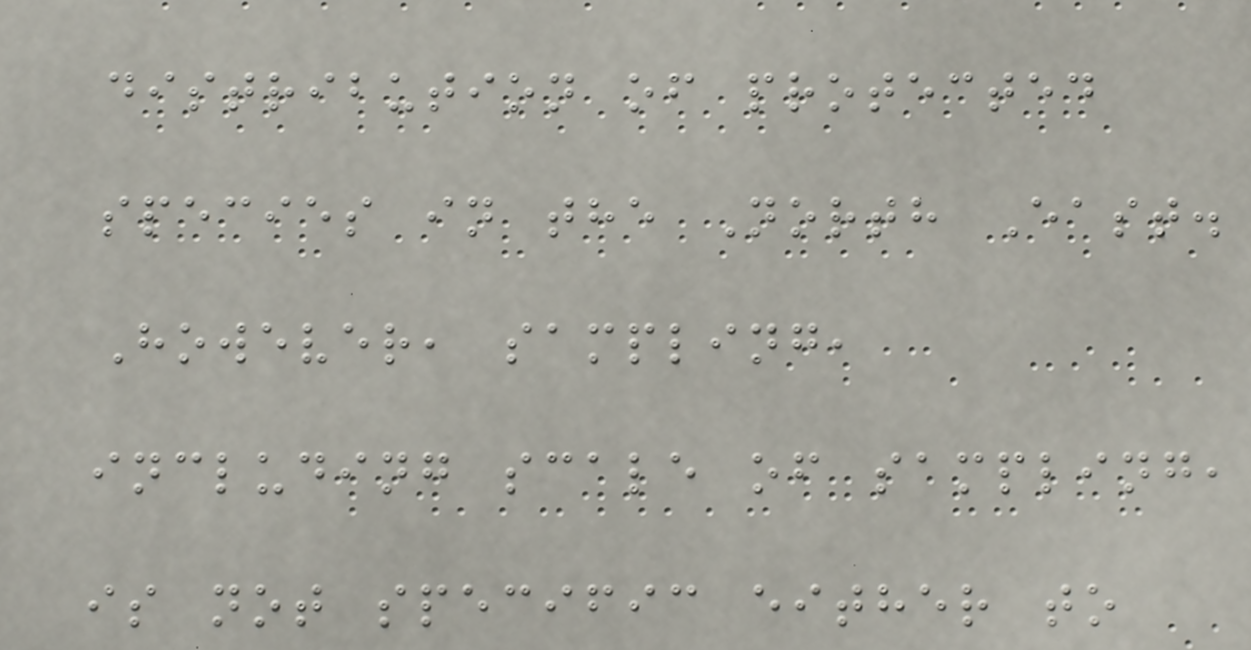distribution of protected
species in the North East.
However, sampling,
including scale of sampling,
is not specific either to
